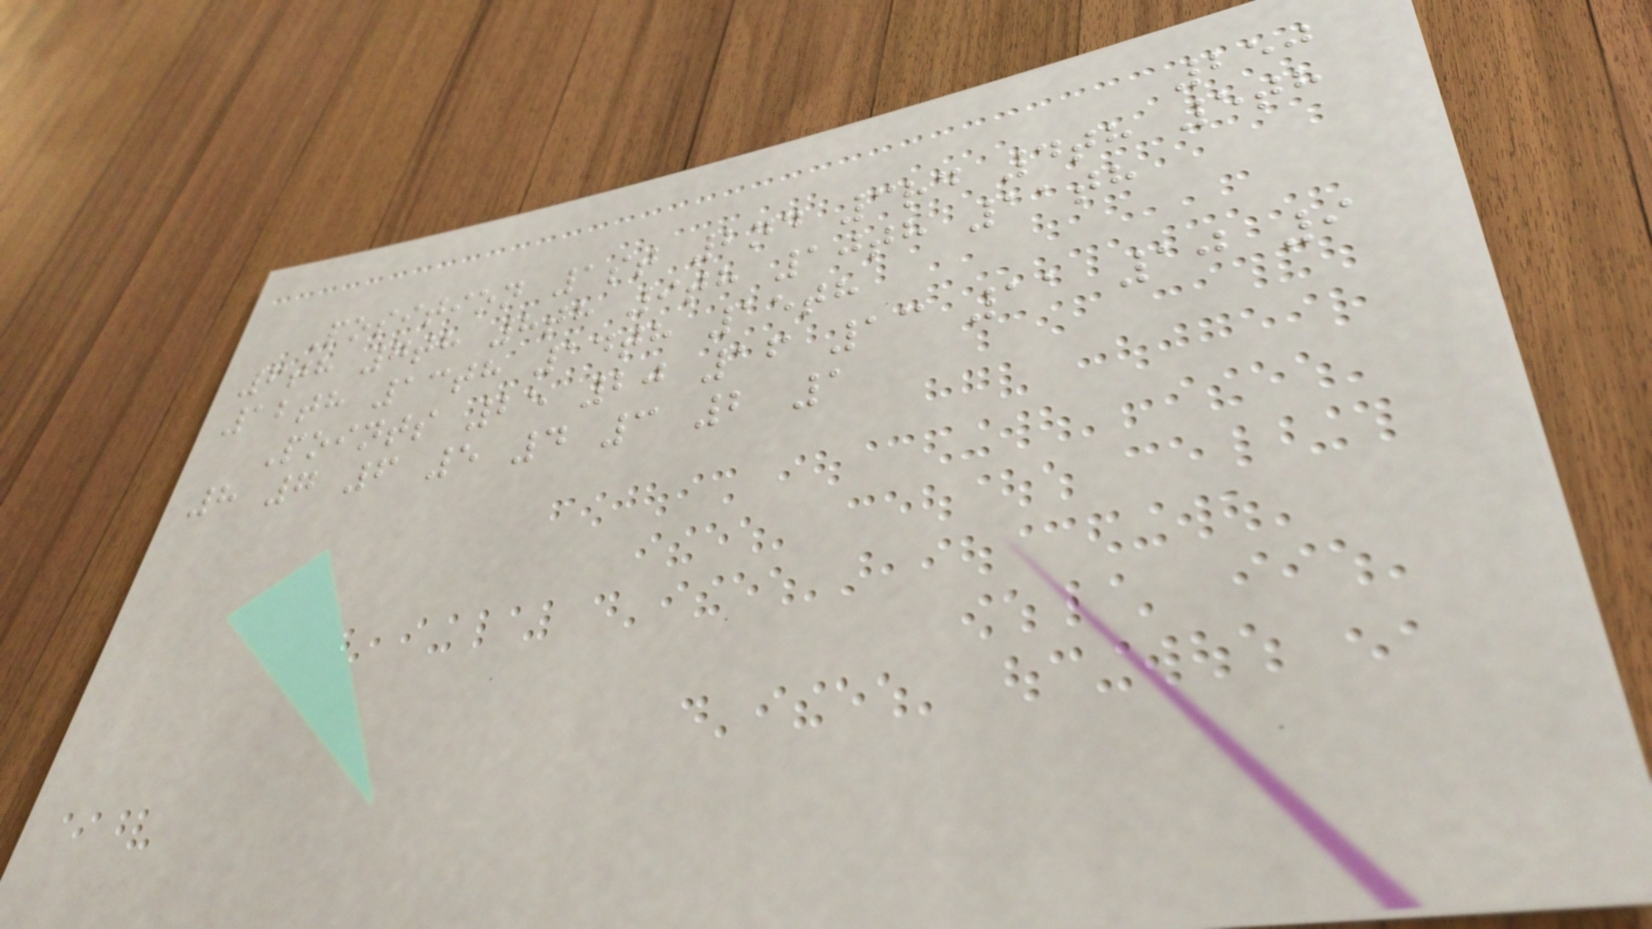250
Position 1st 2nd 3rd 4th 5th
6th 7th 8th 9th 10th 11th
12th 13th 14th 15th
Points 25 20 16 13 11 10 9
8 7 6 5 4 3 2 1
